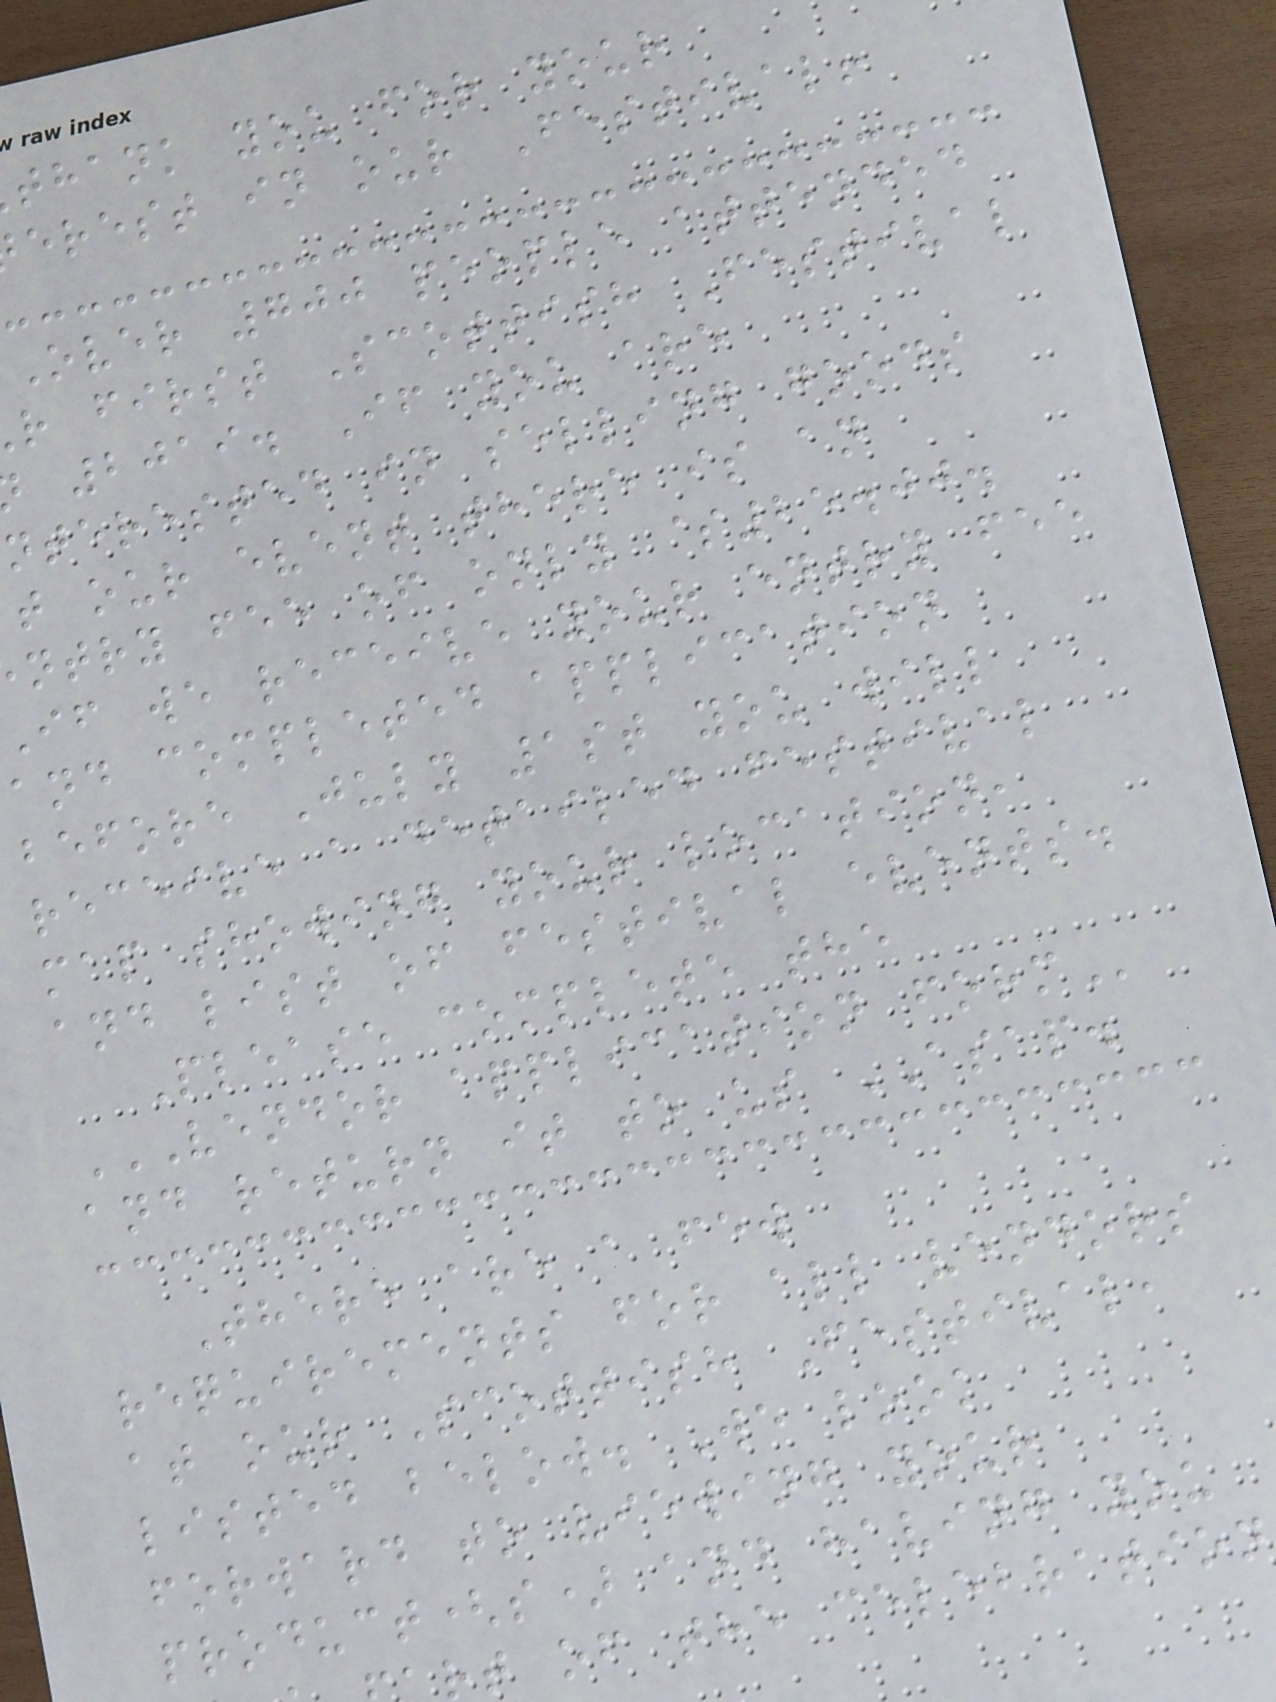thank you for your
erest in our Festival!
Over 700 people attended
r first Scottish Festival
2019. If you are
nterested in selling goods
t our event there is an
ntry fee of only $25.00.
if we receive your entry fee
and completed application
before July 1st you will
receive a detailed festival
map showing your location,
and list of festival events.
Please complete the
VENDOR APPLICATION FORM
and return it to us ASAP.
There are a few
requirements for all vendors
at our Scottish Festival,
listed below. We look
forward to viewing your
product(s) and having you
rt of the celebration
